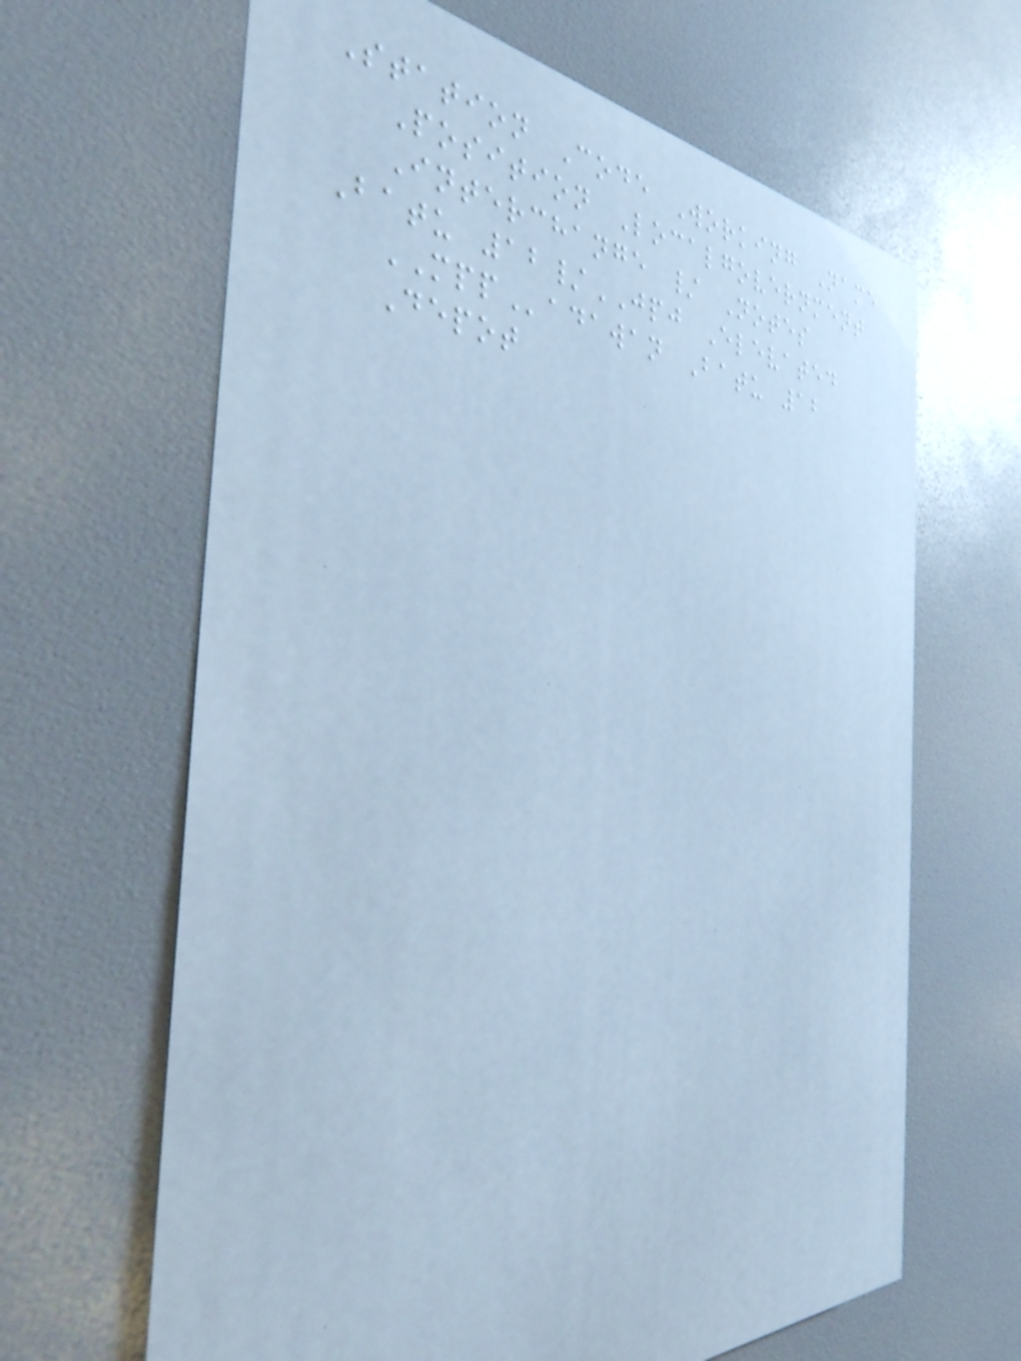Station Code Working Name
Position Localgovernment
Interchange / Notes
Batu 12/JPJ Elevated
MPPadawan Batu 12
Depot
